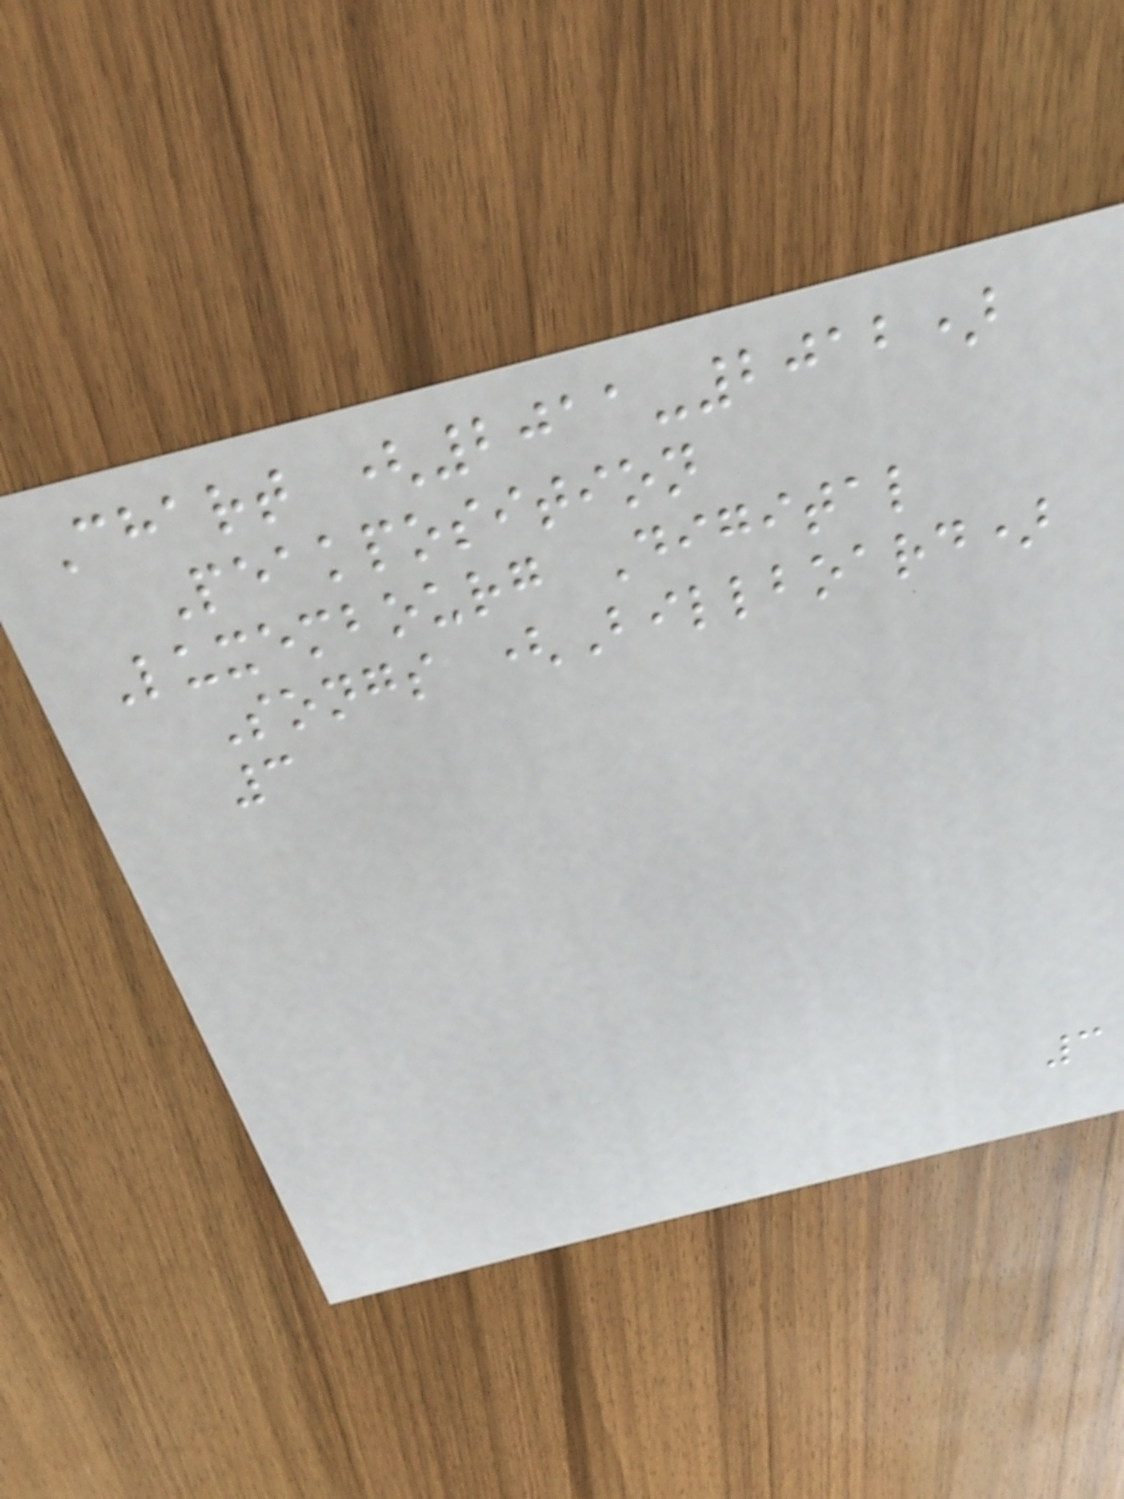Chart (2011-2012)
Peakposition
Luxembourg Digital
Songs (Billboard)
3
3
